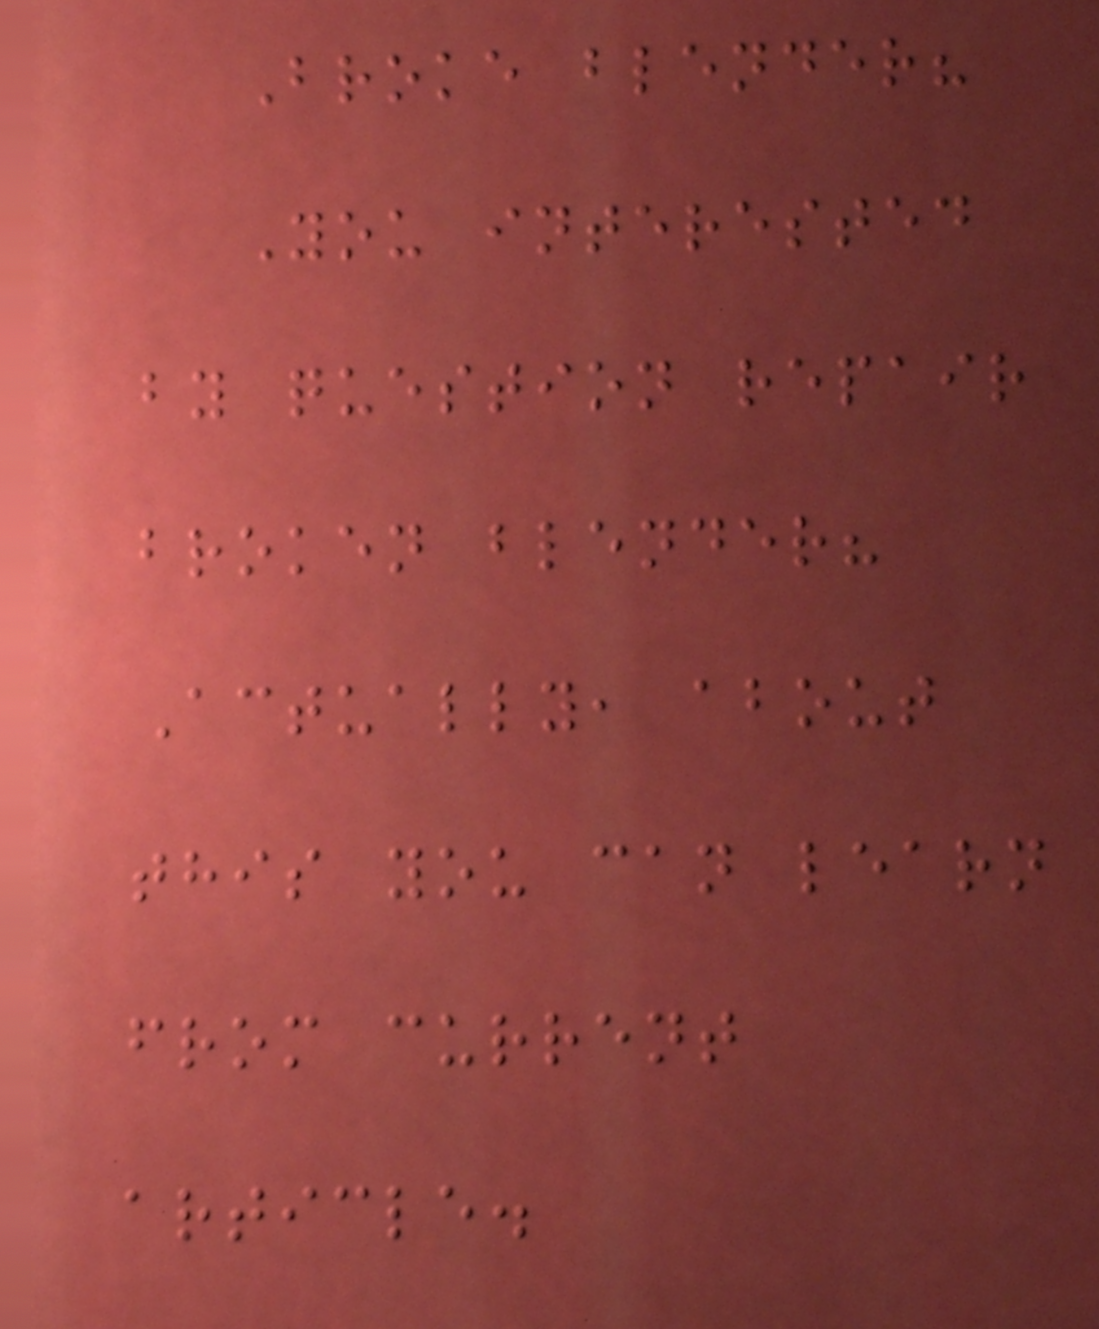Broke blender?
You interested
by question repair
broken blender?
Actually, about
this you can learn
from current
article.
